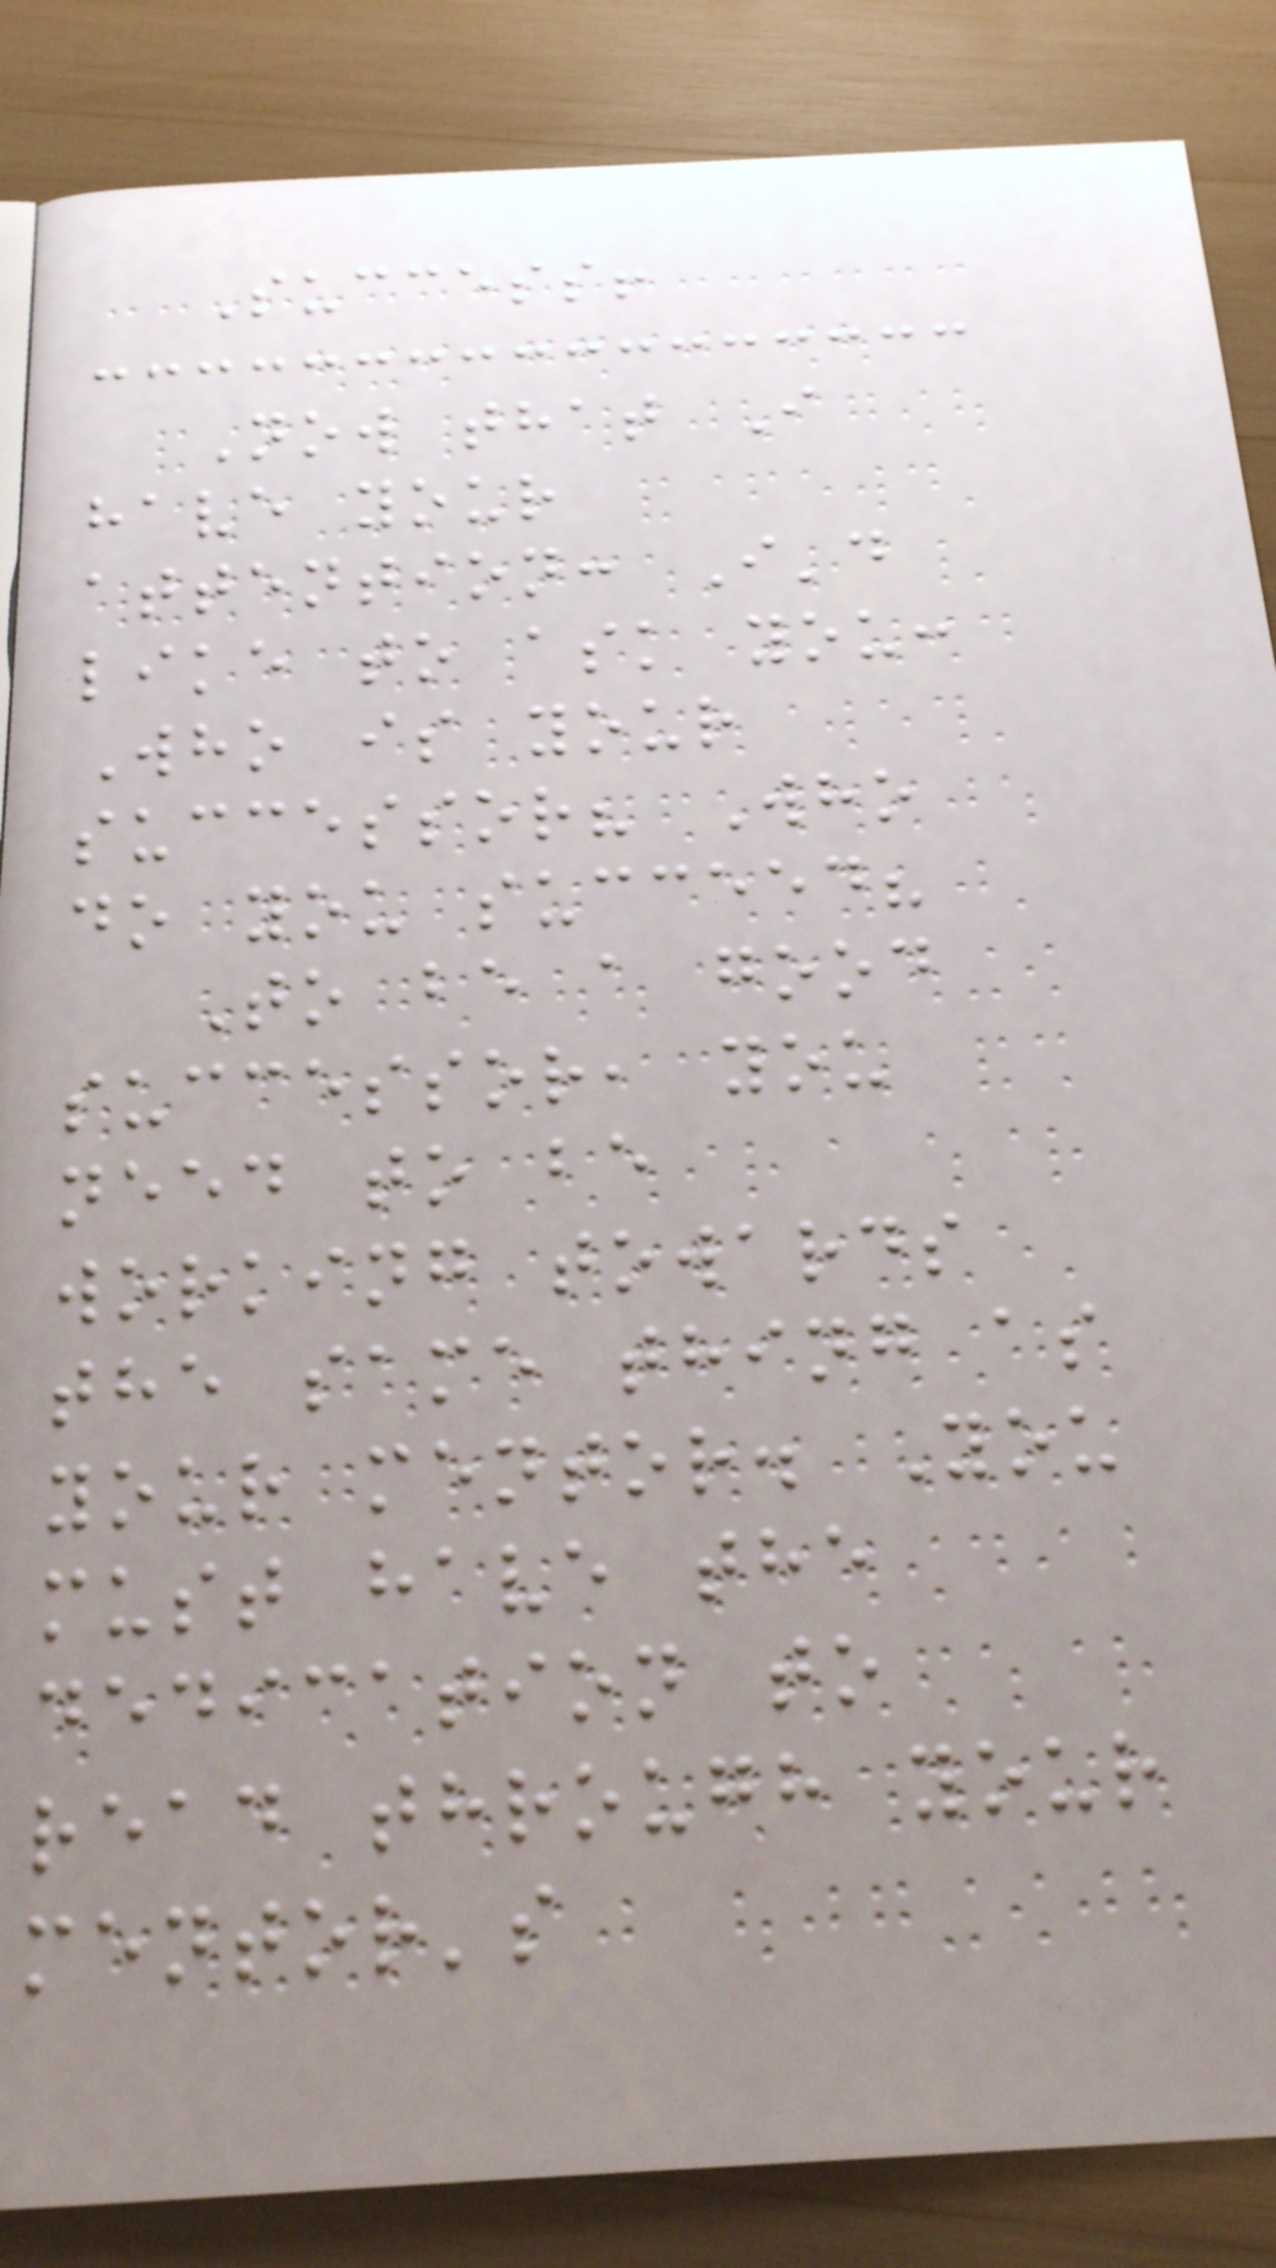Success!
Now that I
have your
attention: I'd
like to ask you:
Who is your
successor? Who
do you succeed?
To be a good
successor, you
need to be
working towards
the same thing as
your mentor. You
must have the
dedication to
read through your
mentor's
